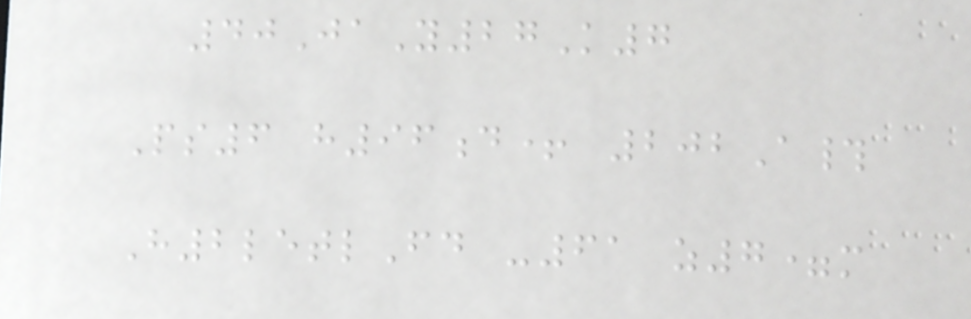40JaY27K7
Ps6 h96d+ 202A#
H2letlFd -61 z7=m
